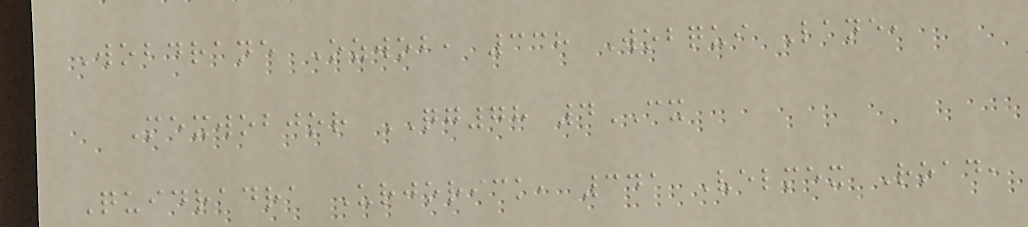Wobdrane Ozwob, 338 Wobqui Lane,
Mexwobjor QG78 4CX
Quidradra Urjorick, 341 Velmex Road,
